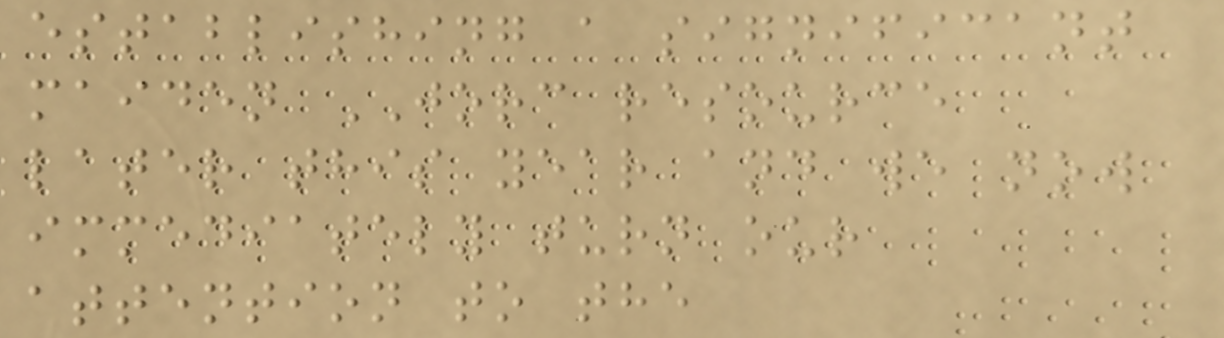establishing a significant
maiden JORC resource
later this year and we now
immediately turn our
attention to the
